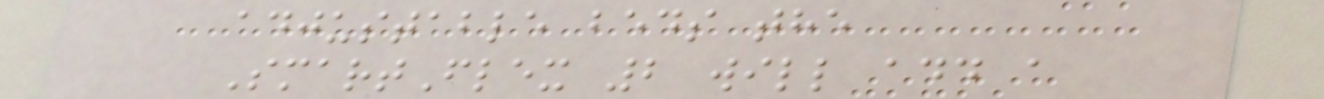adjustable beds the
SmartFlex 2 will add a
